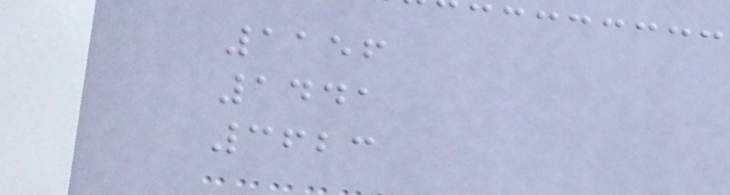1156
1441
3623
